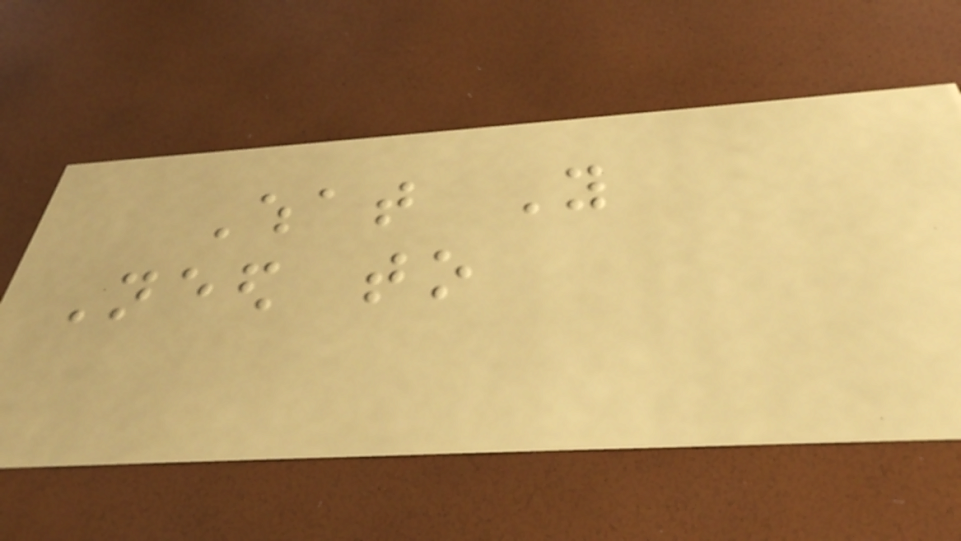What You
Need to
